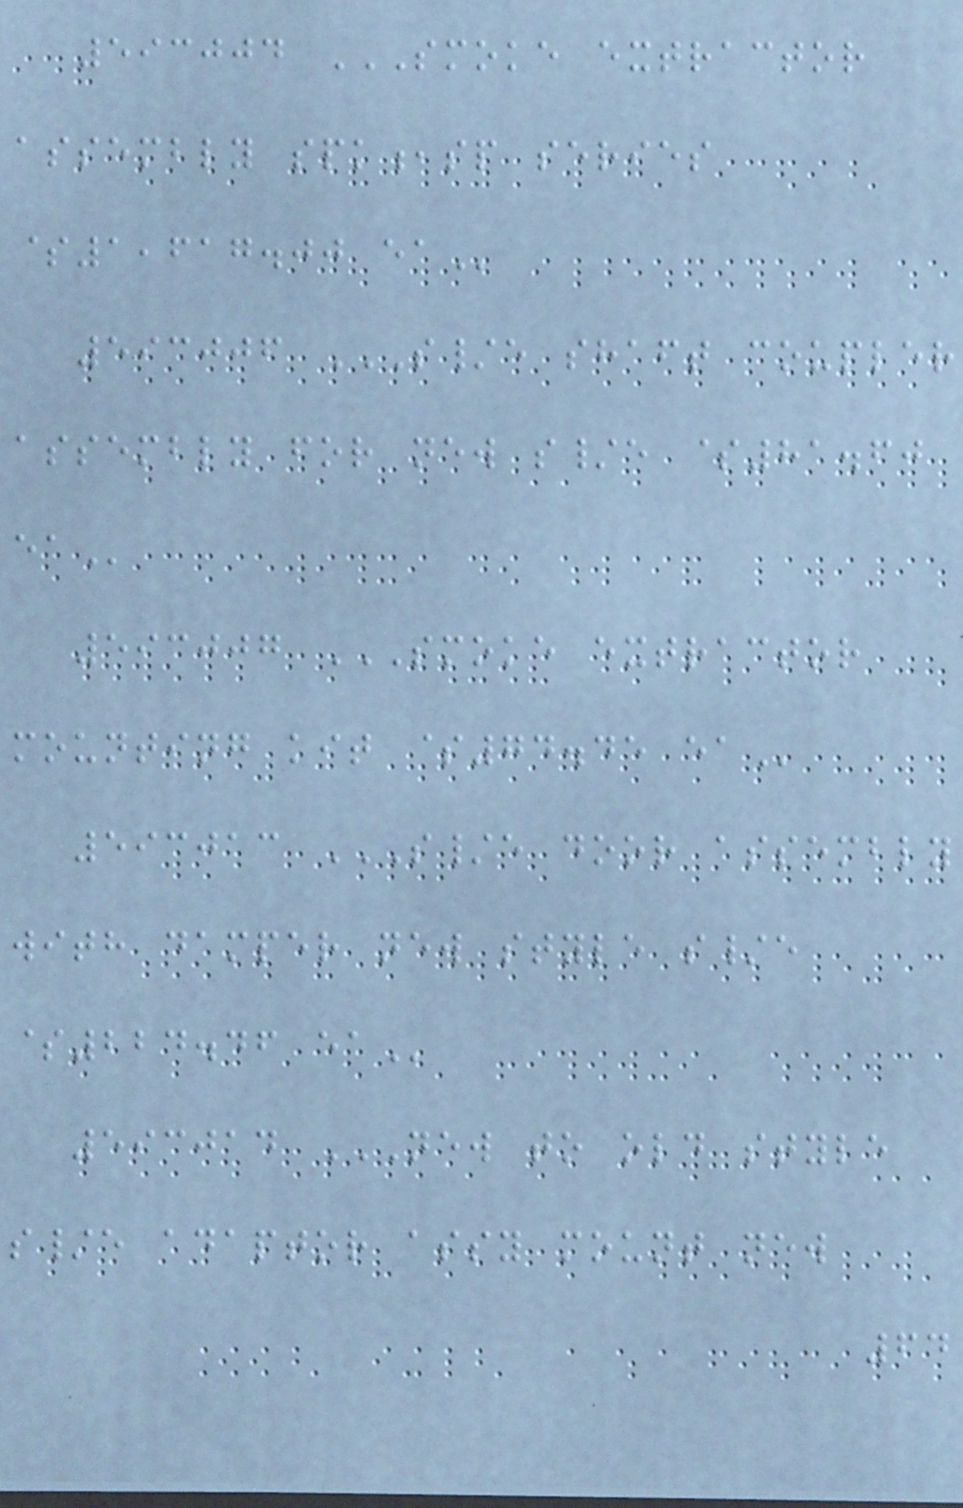593004 SMOKE EXTRACTOR
ASSEMBLY SPK,SP SERIES
$1,617.00 EA
593006 S/E SHAFT COUPLER
ASSEMBLY FOR NEW S/E $81.60
EA
593007 SMOKE EXTRACTOR
MOUNTING KIT $74.45 EA
593013 S/E DOOR ASSEMBLY
WITH DAMPER NEW STYLE S/E
$224.46 EA
593014 NEW TO OLD STYLE
S/E ADAPTOR ASSY MOUNT NEW
64
